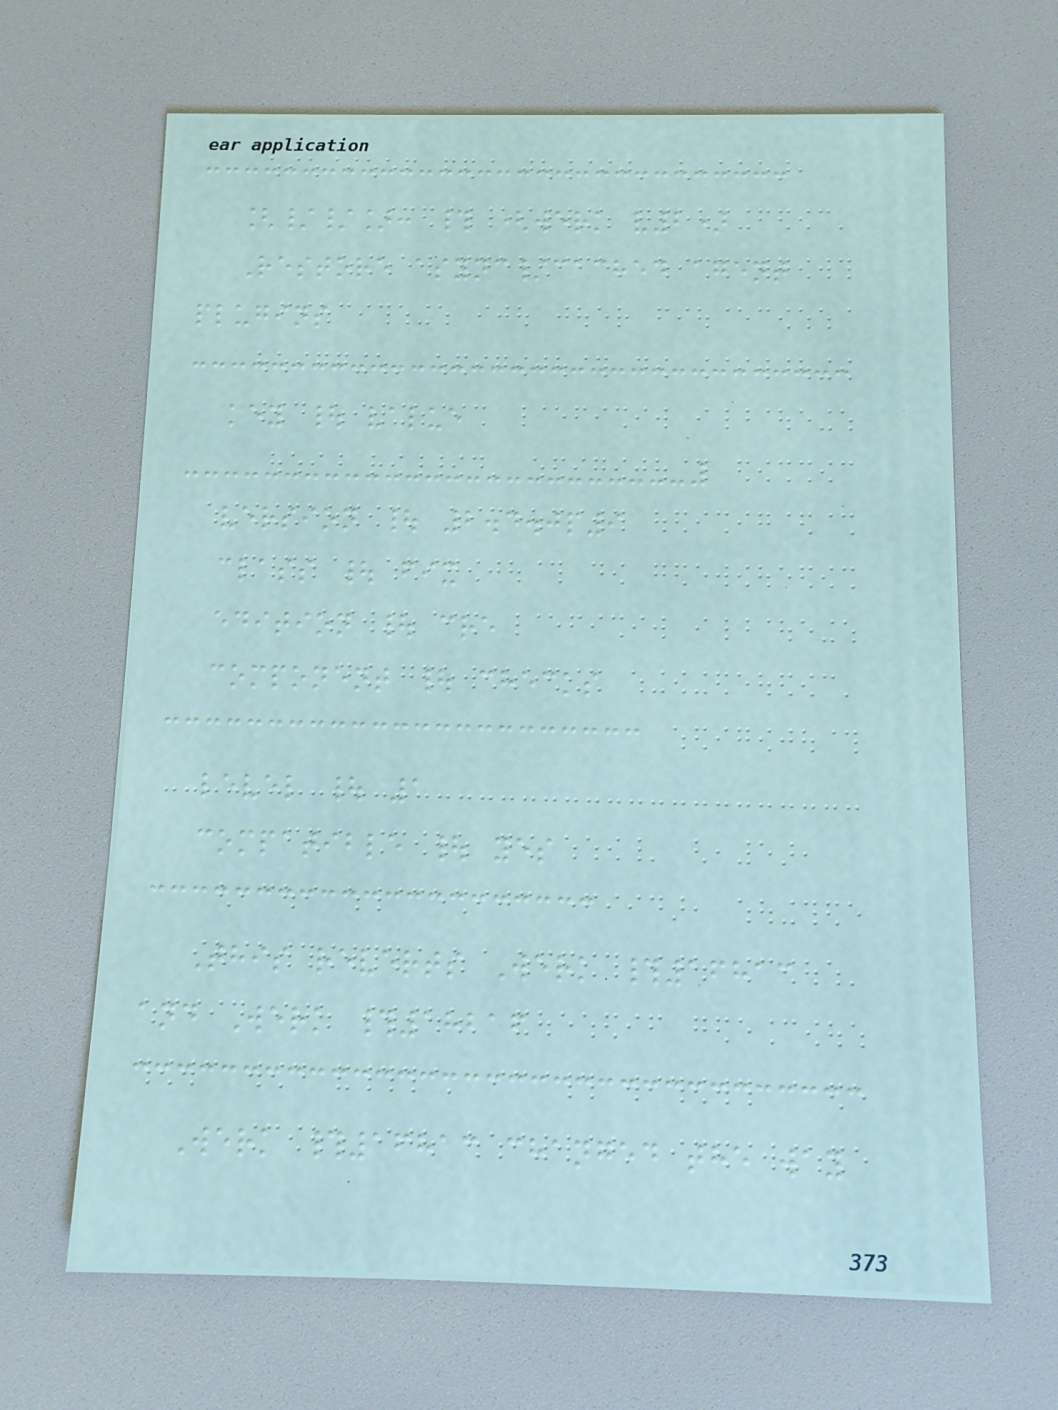[//]: # (werk v2)
Restore async/cached agent
plugins
key | value
version | 2.4.0p9
class | fix
edition | cre
component | checks
level | 1
compatible | yes
This reverts Werk #16813
and Werk #18216
Werk #16813 changed the way
